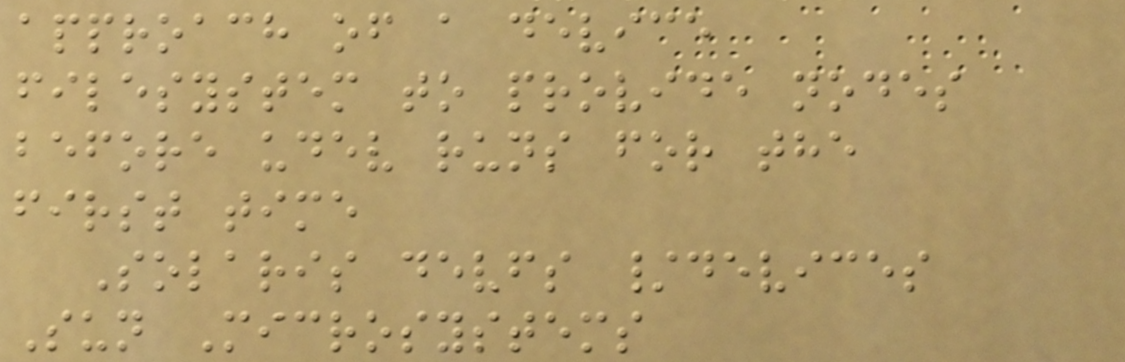approach of a device
filesystem to provide nodes
before udev runs for the
first time
Solaris devfs /devices
Sun Microsystems
